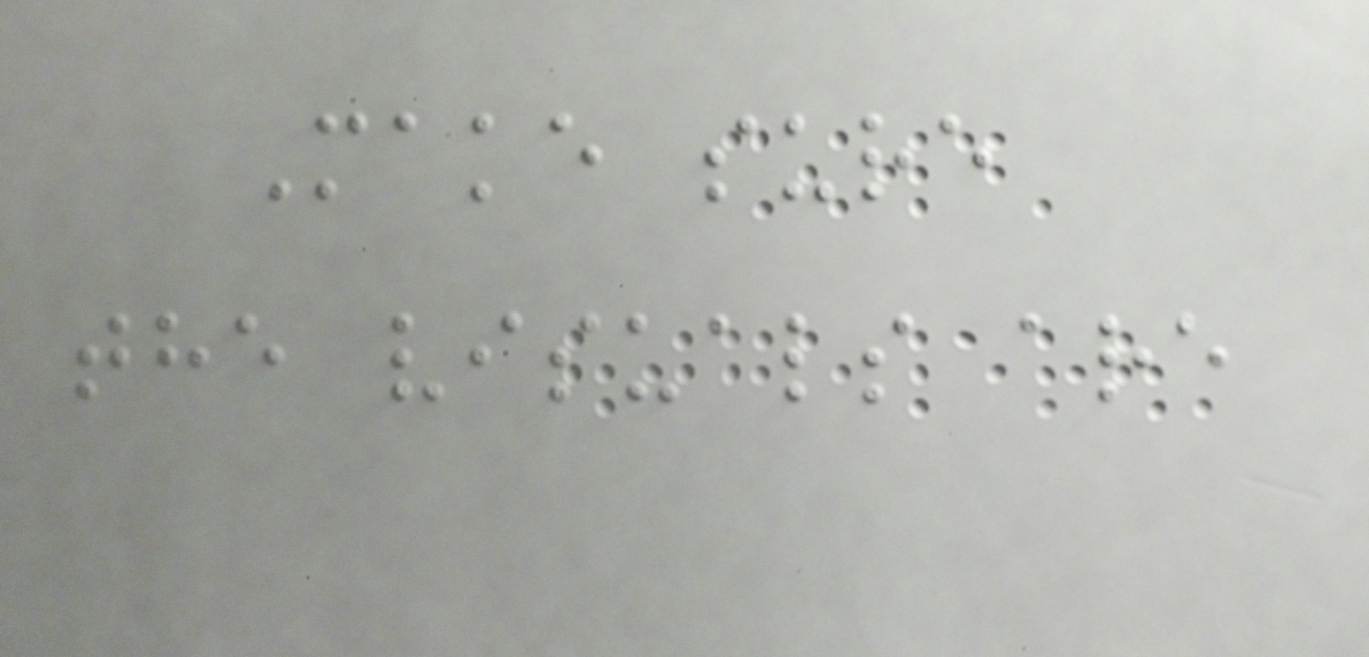Make sure
the visuals are
